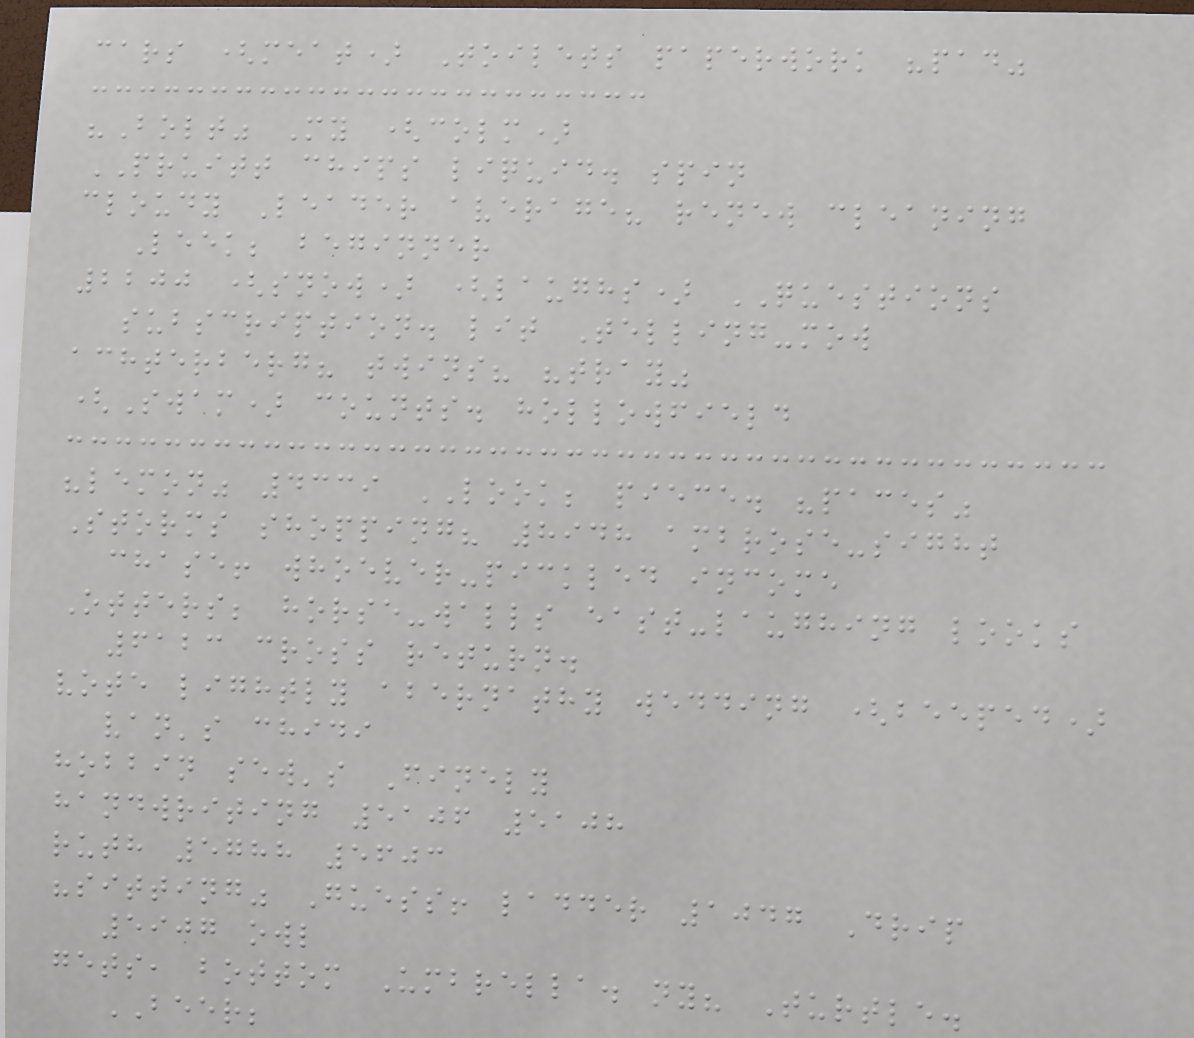cars (meat) Toilets paperwork "pad"
"Bolt" My (colm)
PRUITT chips liquid. spin
cloudy Leader average? renew cleaning
Leek; beginner
2200 (snow) (laughs) QUESTIONS
subscription. lit Telling-mow
achterberg? twins? "tray"
(Swam) counts. hollowfield
"lemon" 4339 LOOK; piece. "paces"
Storms shopping? 8948 ambrose-sight
chase! whoever-pickled income
Otters; horse-walls east-laughing looks
6123 cross return.
vote lightly abernathy wedding (beeped)
van's chidi
hobbin sew's Finely
handwriting 5106 5108
ruth 5788 5603
"sitting" Guess! ladder 1047 Drip
5907 owl
gets, bottom Umbrella. ny? Turtle.
BEER;
